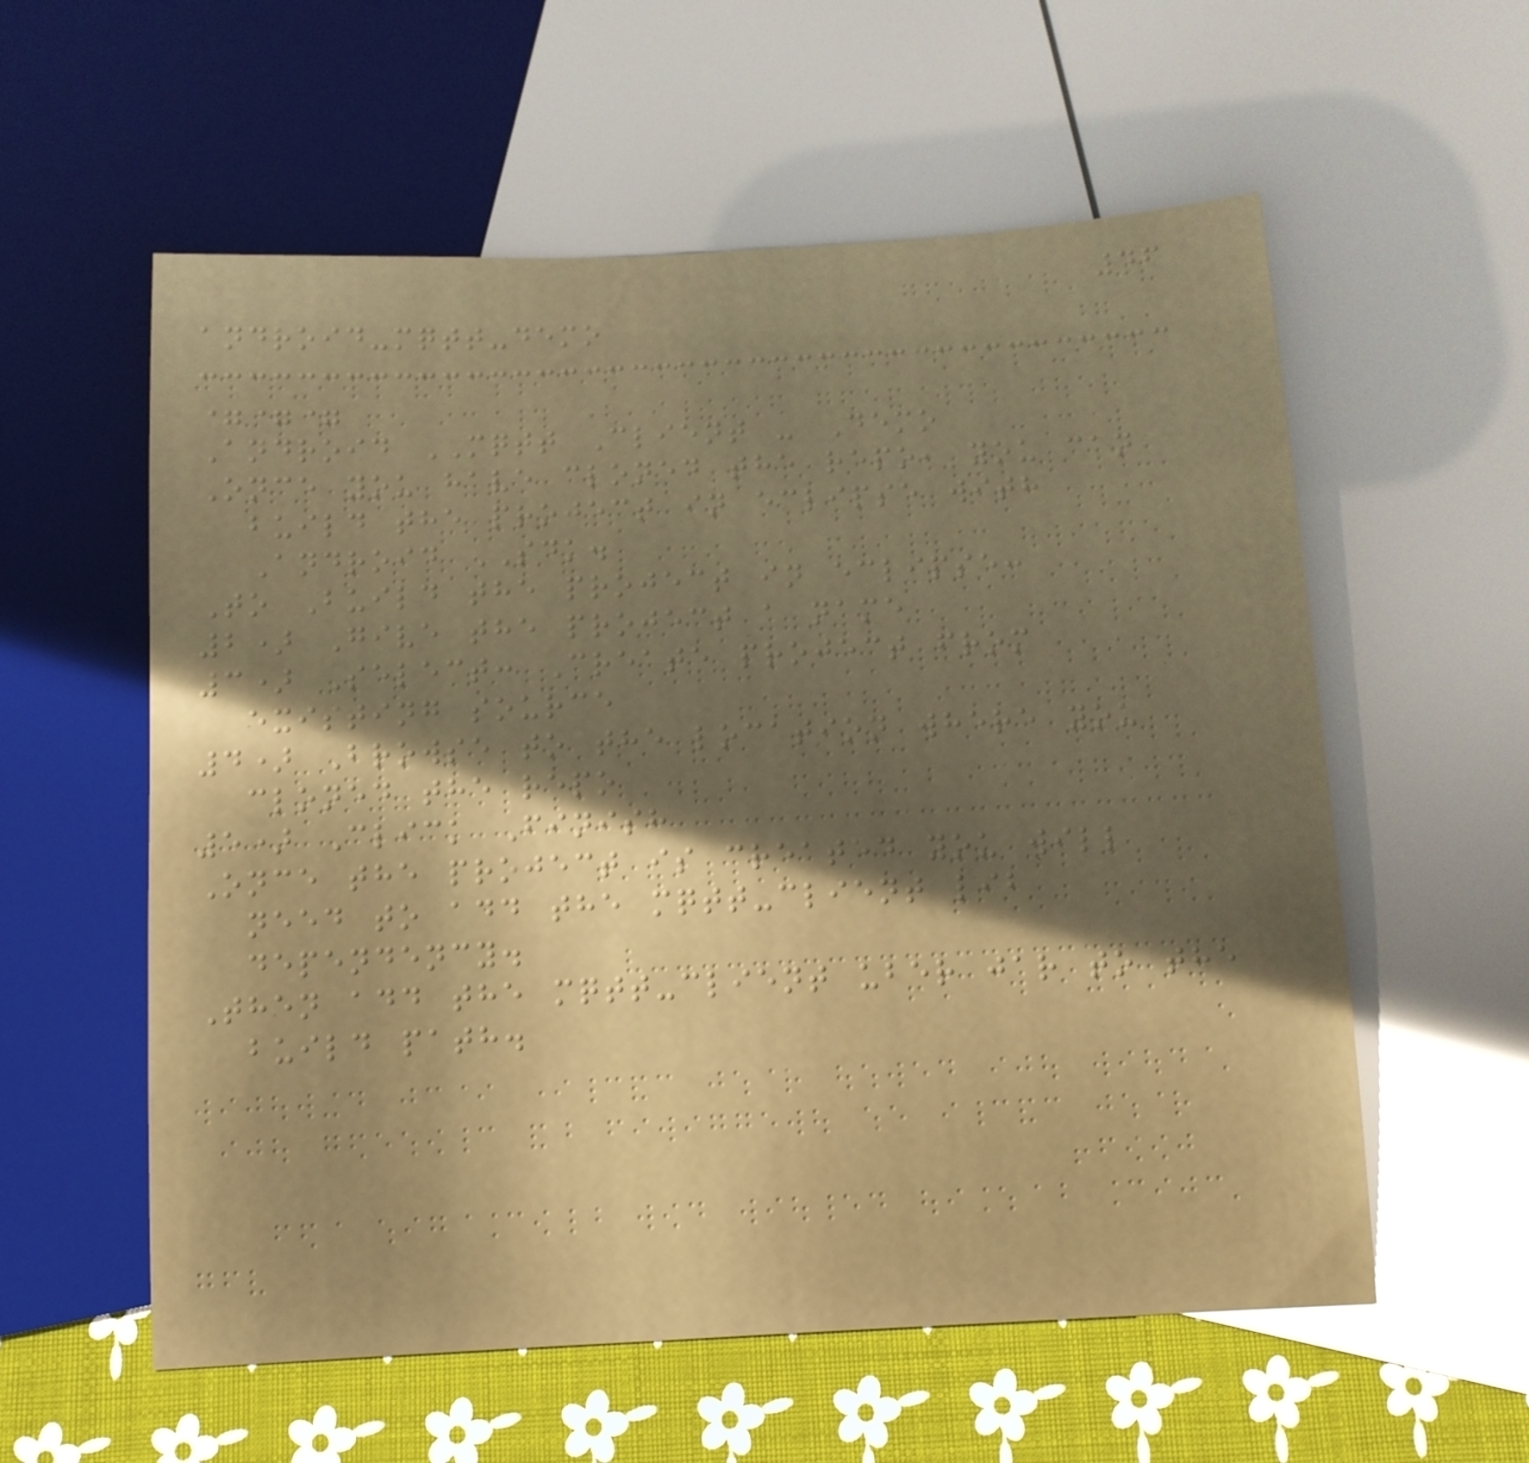46
android-mqtt-demo
===
Android MQTT Client - Demo
Once you have cloned the repo, you can
build the project in eclipse with
Android SDK.
To Build the project in eclipse:
2) Give the project a name
3) Select: Create project from
existing source
4) Browse to the location where you
cloned the repo
5) Click Finish
Once the project is created you will
need to add the mqtt-client lib
dependency.
Then add the mqtt-client uber jar to the
build path.
